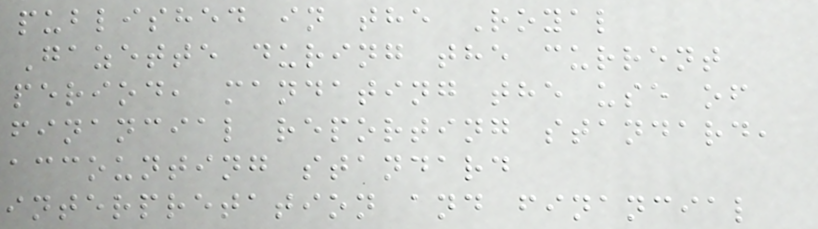published in the Royal
Gazette during the current
period, mandating the use of
financial reporting standard,
accounting standard
interpretation and financial
